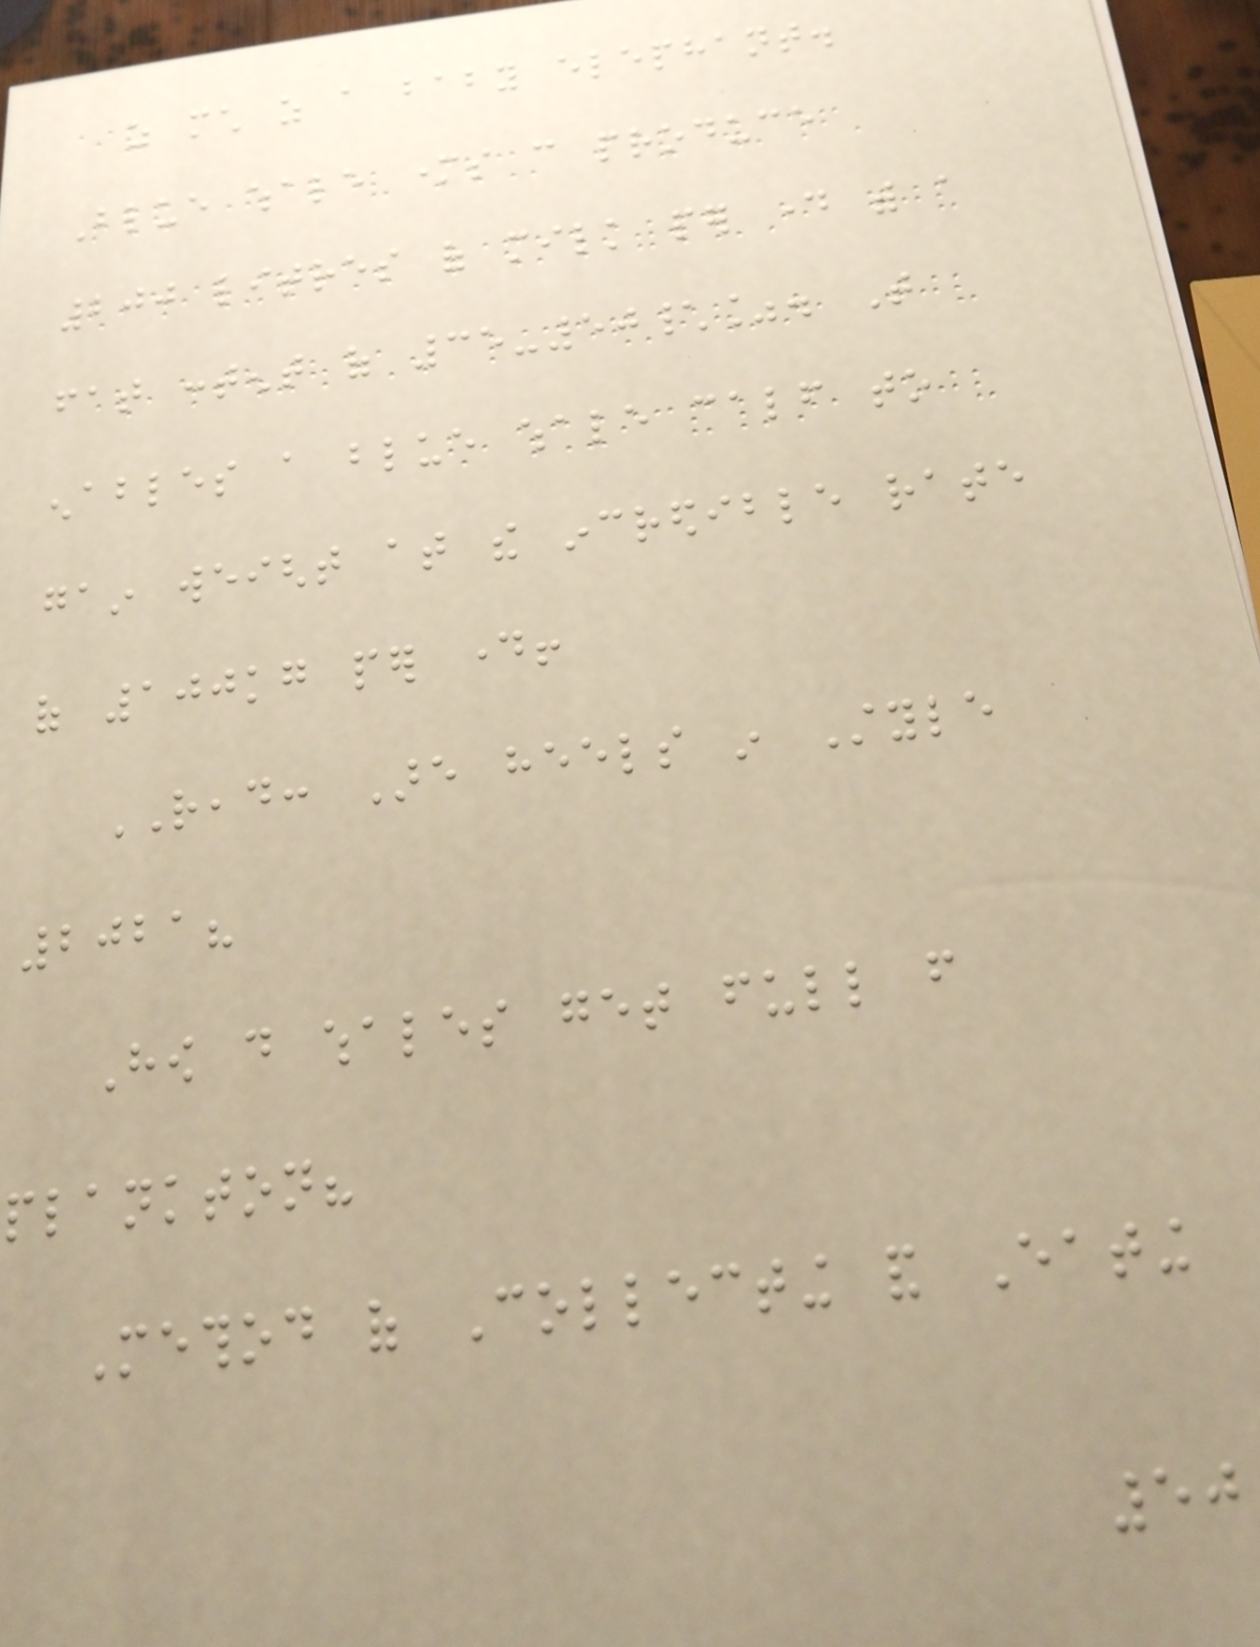as much as a baby elephant.
Blue whale mothers can produce
200 litres of milk per day with a
fat content of 35-50\%. That
enables a blue whale calf to
gain weight at the incredible rate
of 100kg per day!
READ: Are heels in Style
2021?
How do whales get full from
plankton?
Method of Collecting and Eating
50
